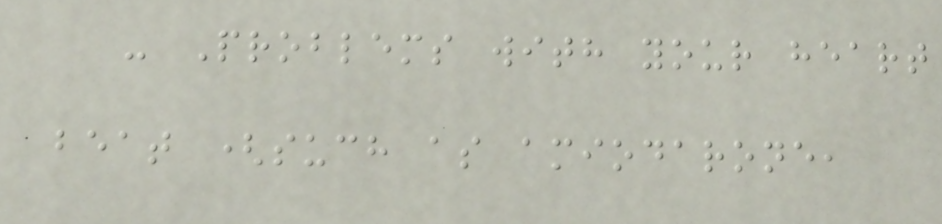- Problems with your heart
beat (such as amiodarone,
